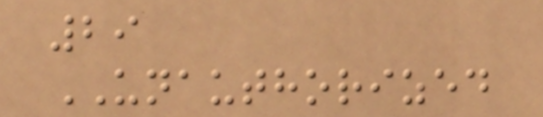29
UNAUTHORIZED
